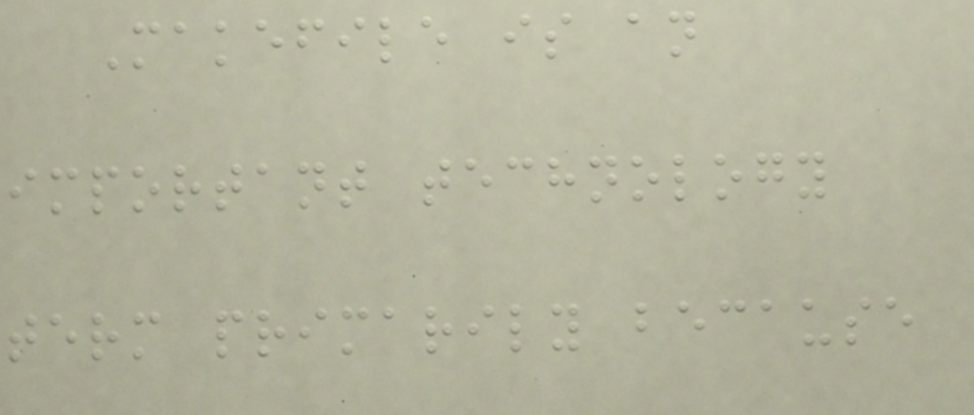Makefile is an
important technology
term primarily because
